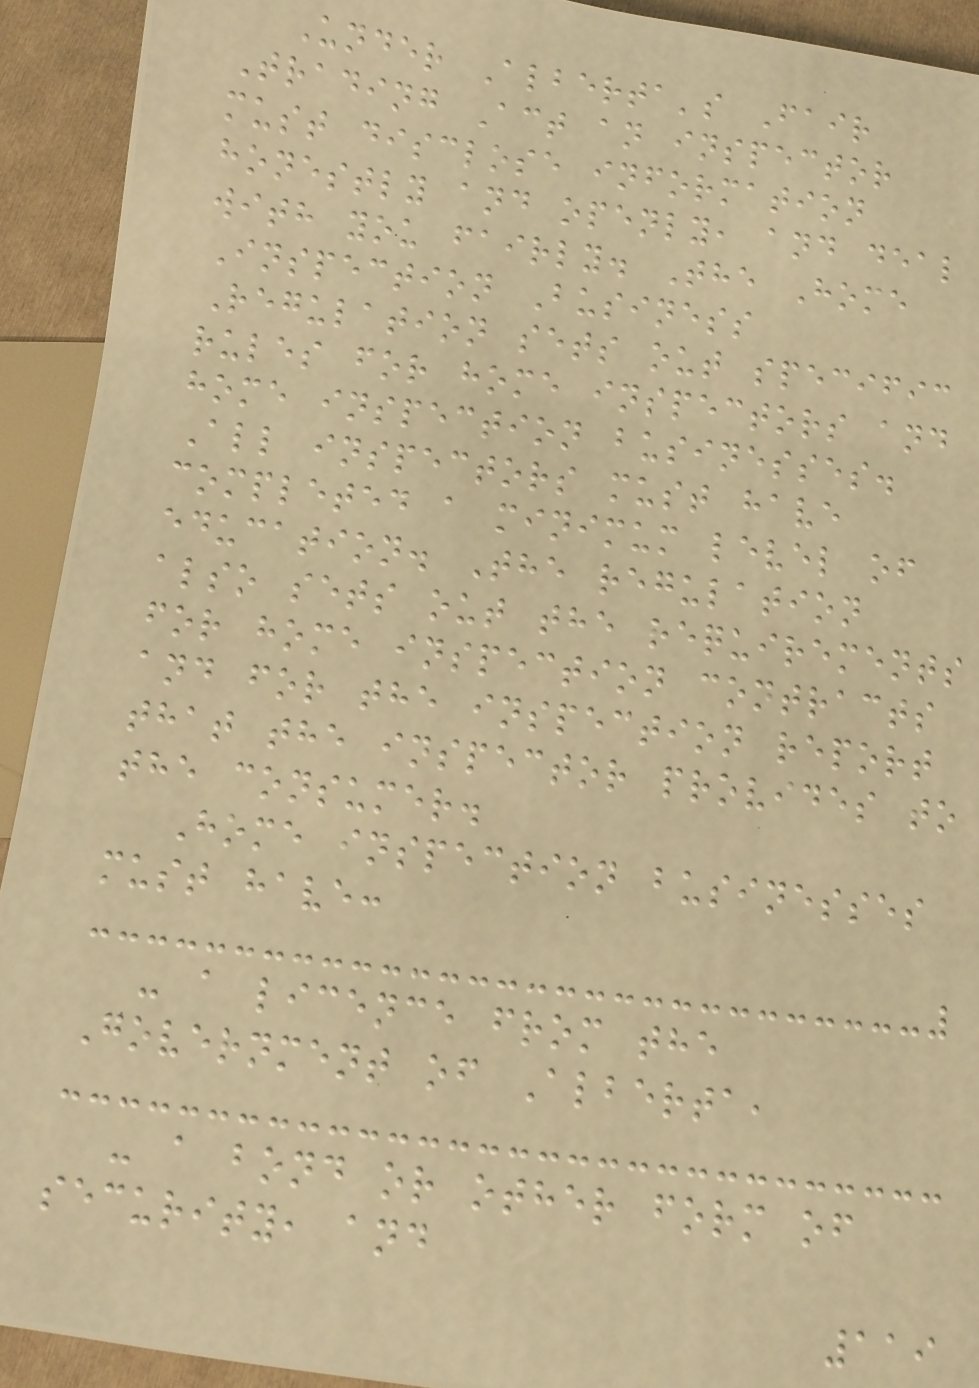Under Alberta's Fair
Trading Act an inspector
must disclose information
honestly and openly, and deal
with you fairly. The Home
Inspection Business
Regulation sets out specific
rules for home inspectors and
home inspection businesses.
All inspectors must have
completed a minimum level of
education. The regulation
also sets out the requirements
for home inspection contracts
and for the inspection report
that the inspector provides to
the consumer.
Home inspection businesses
must have:
- a licence from the
Government of Alberta,
- a bond or other form of
security, and
119
